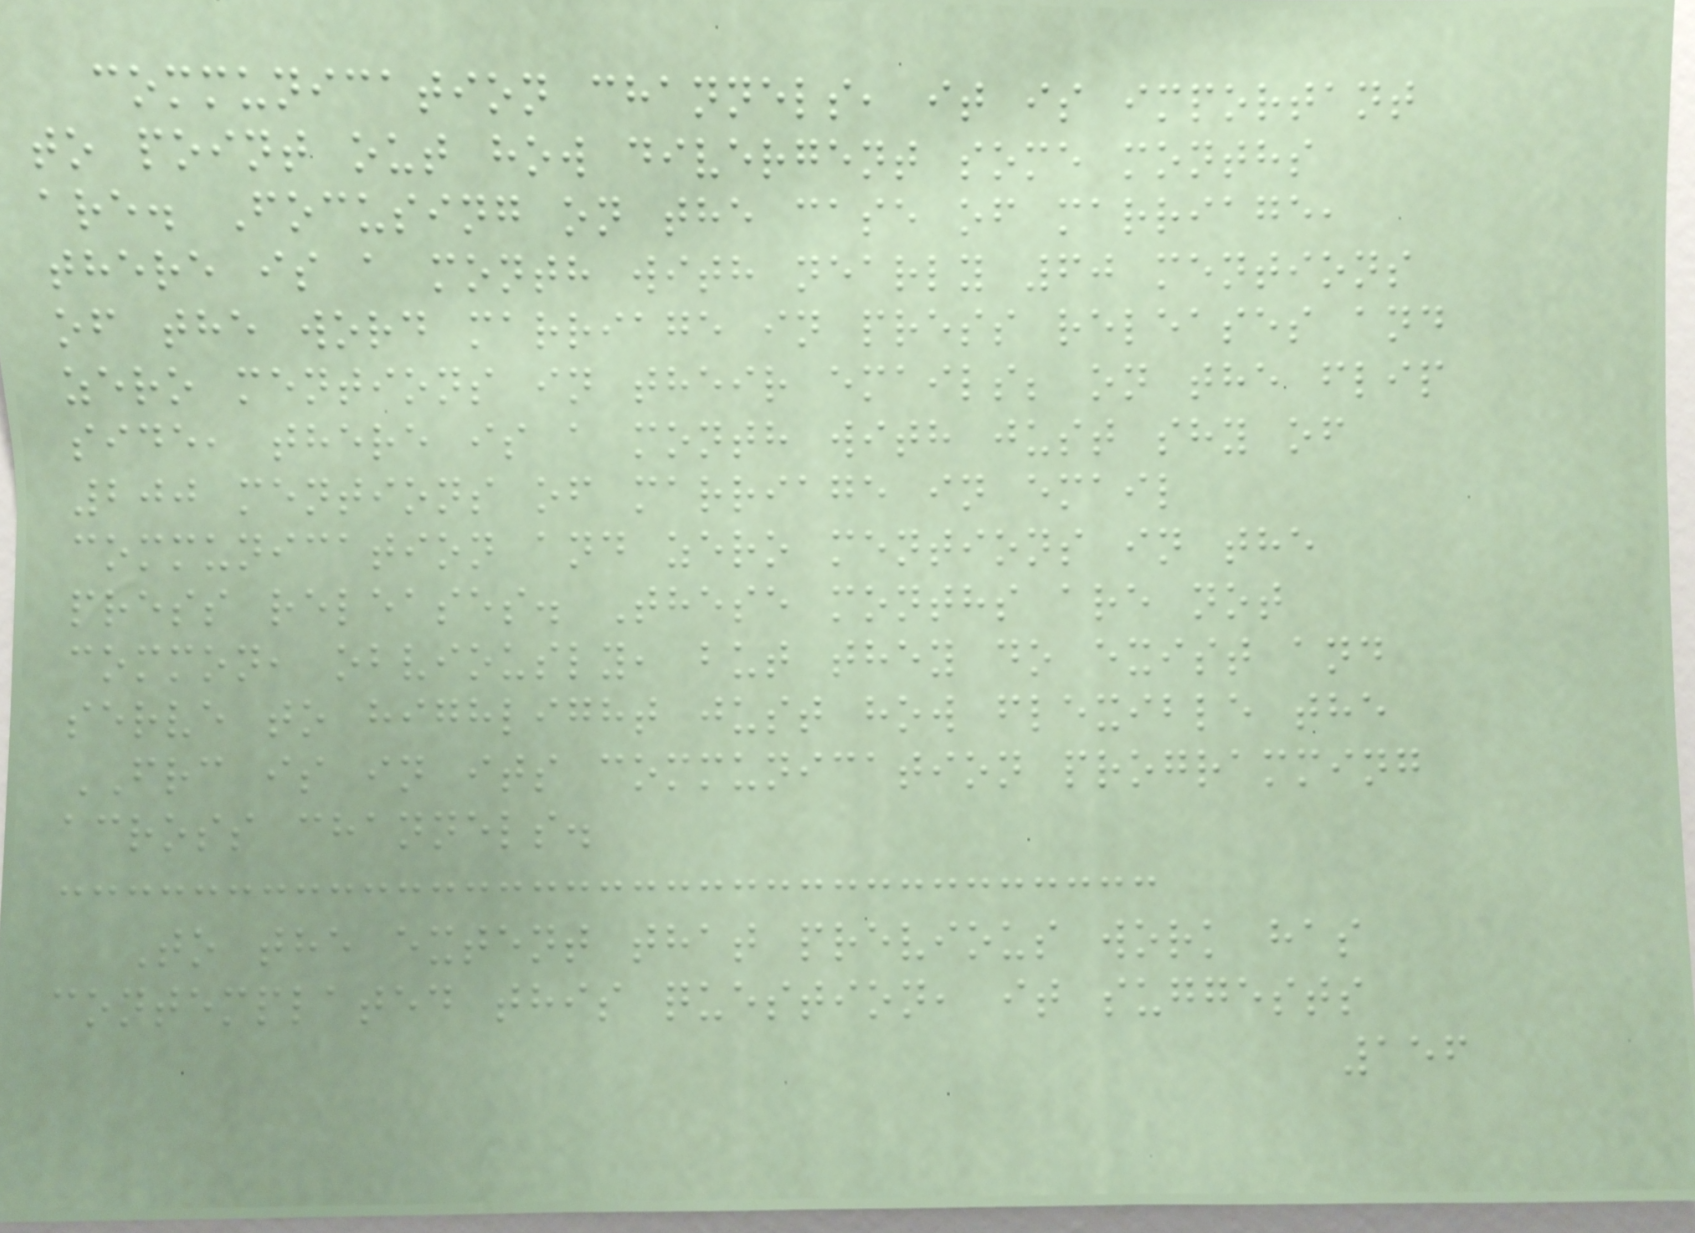communication channels, it is important
to point out how divergent some months
are. Focusing on the case of marriage,
there is a month with nearly 60 mentions
of the word marriage in press releases and
zero mentions in their emails; on the flip
side, there is a month with just shy of
200 mentions of marriage in email
communication and zero mentions in the
press releases. These months are not
common, obviously, but they do exist and
serve to highlight just how flexible the
FRC is in its communication programming
across channels.
To the extent that previous work has
contemplated this question, it suggests
156
